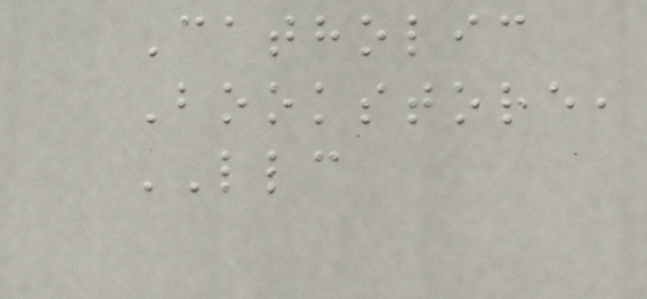Catholic
Bookstore,
LLC
